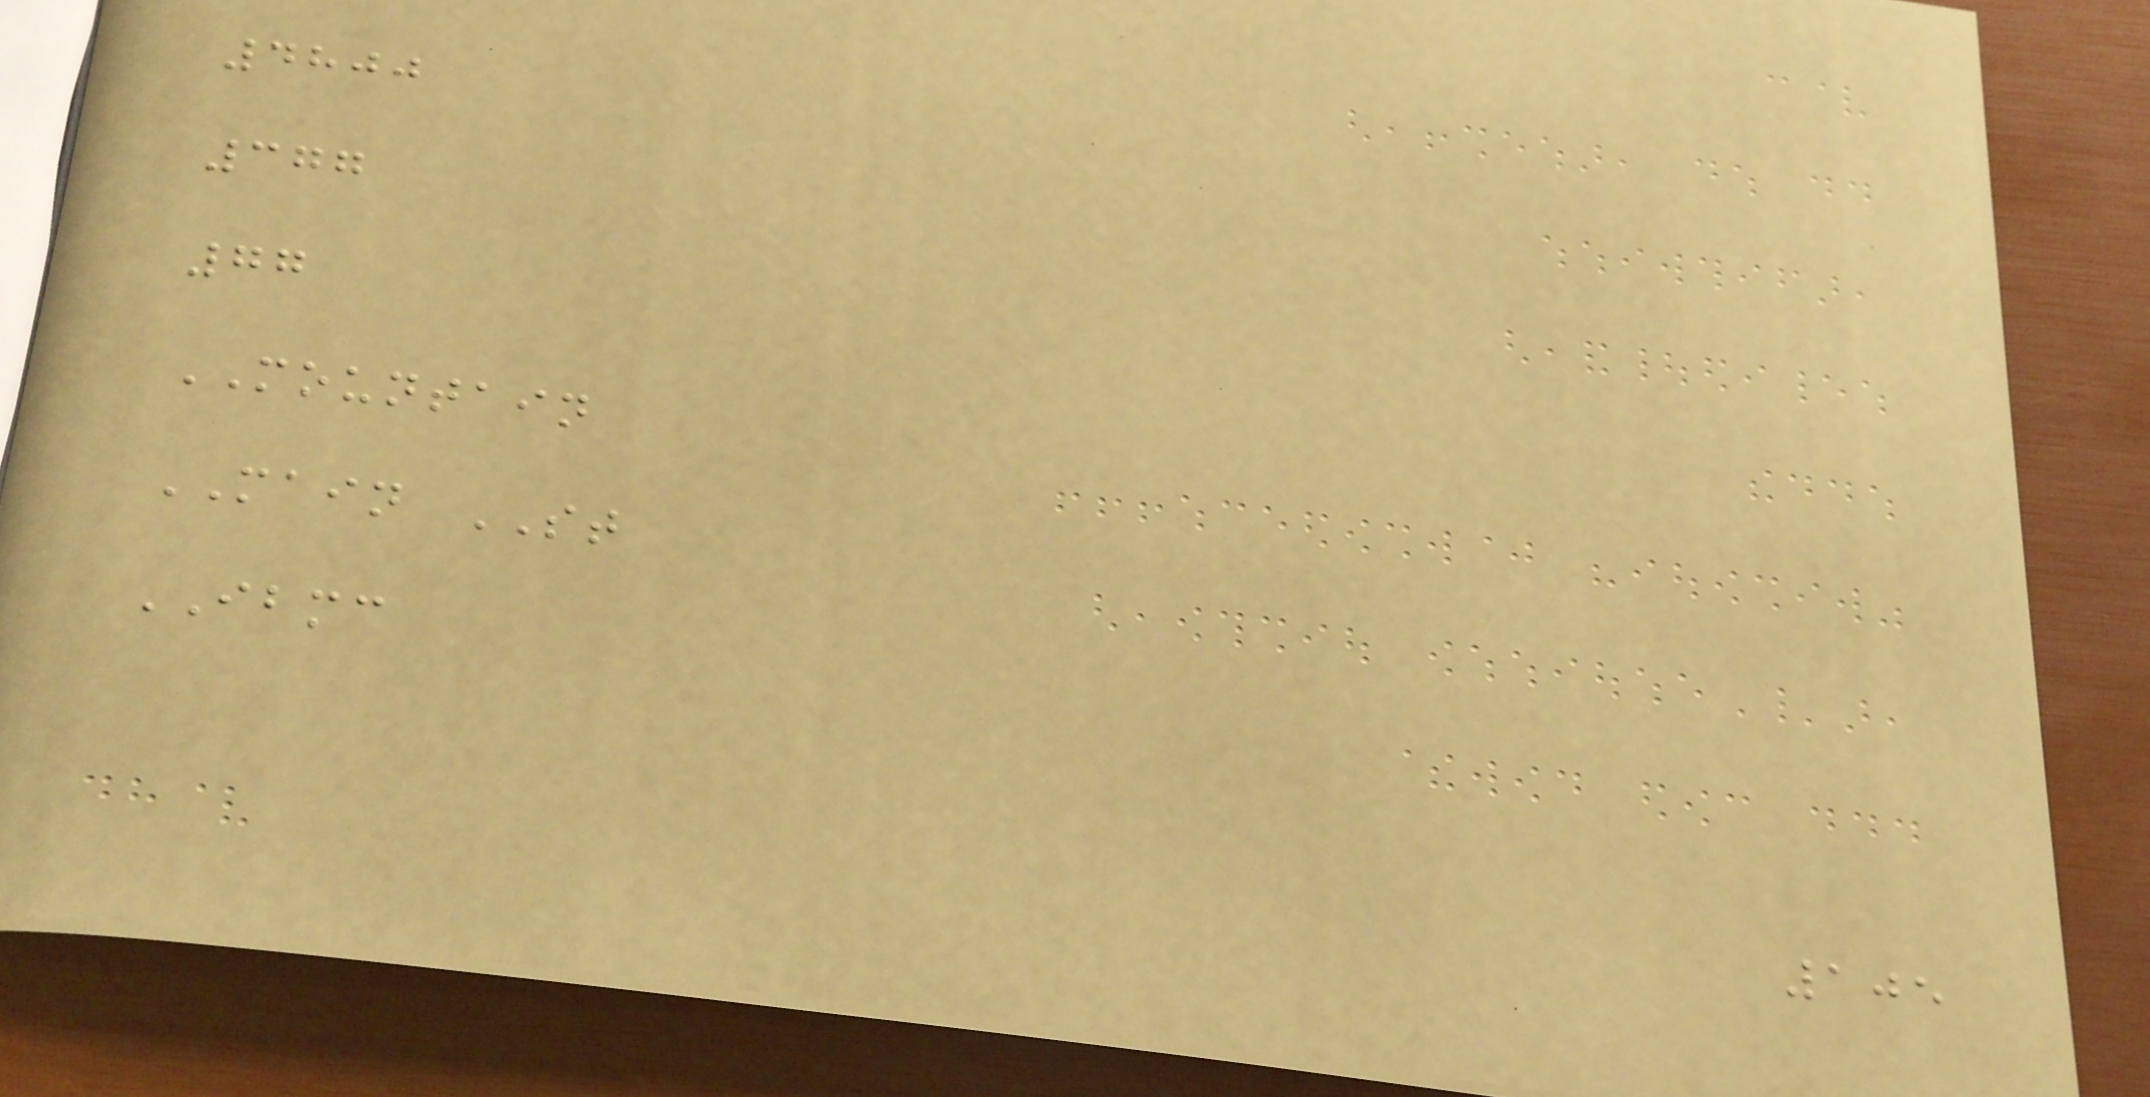4800
377
77
MOUNTAIN
MAIN ST
IBMC
105
